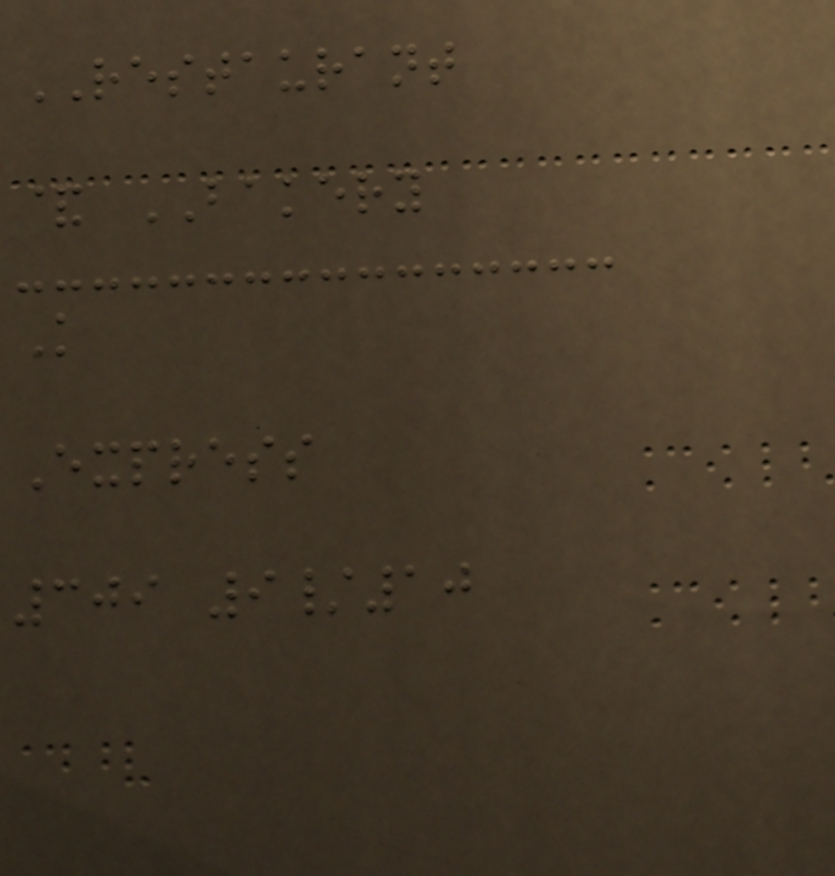RESTAURANT
& BAKERY
K
Express
309 9/10
